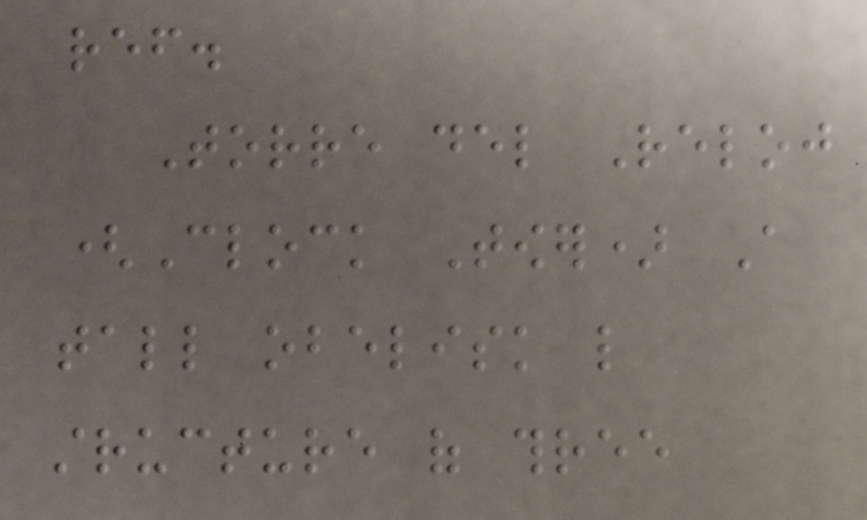ref.
Torre del Reloj
(Clock Tower) A
tall obelisk like
structure of three
